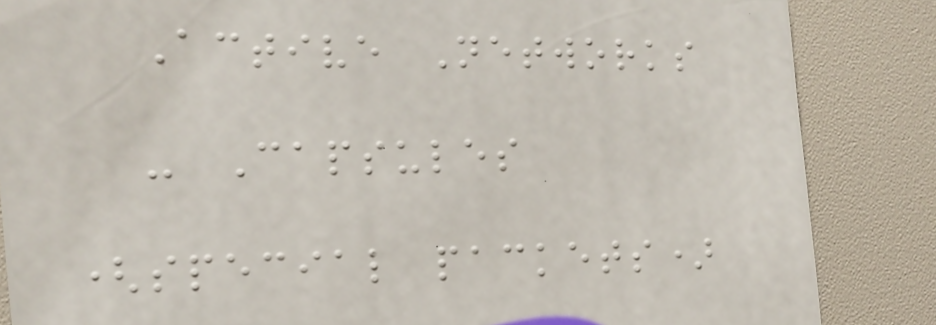Active Networks
- Capsules
(special packets)
